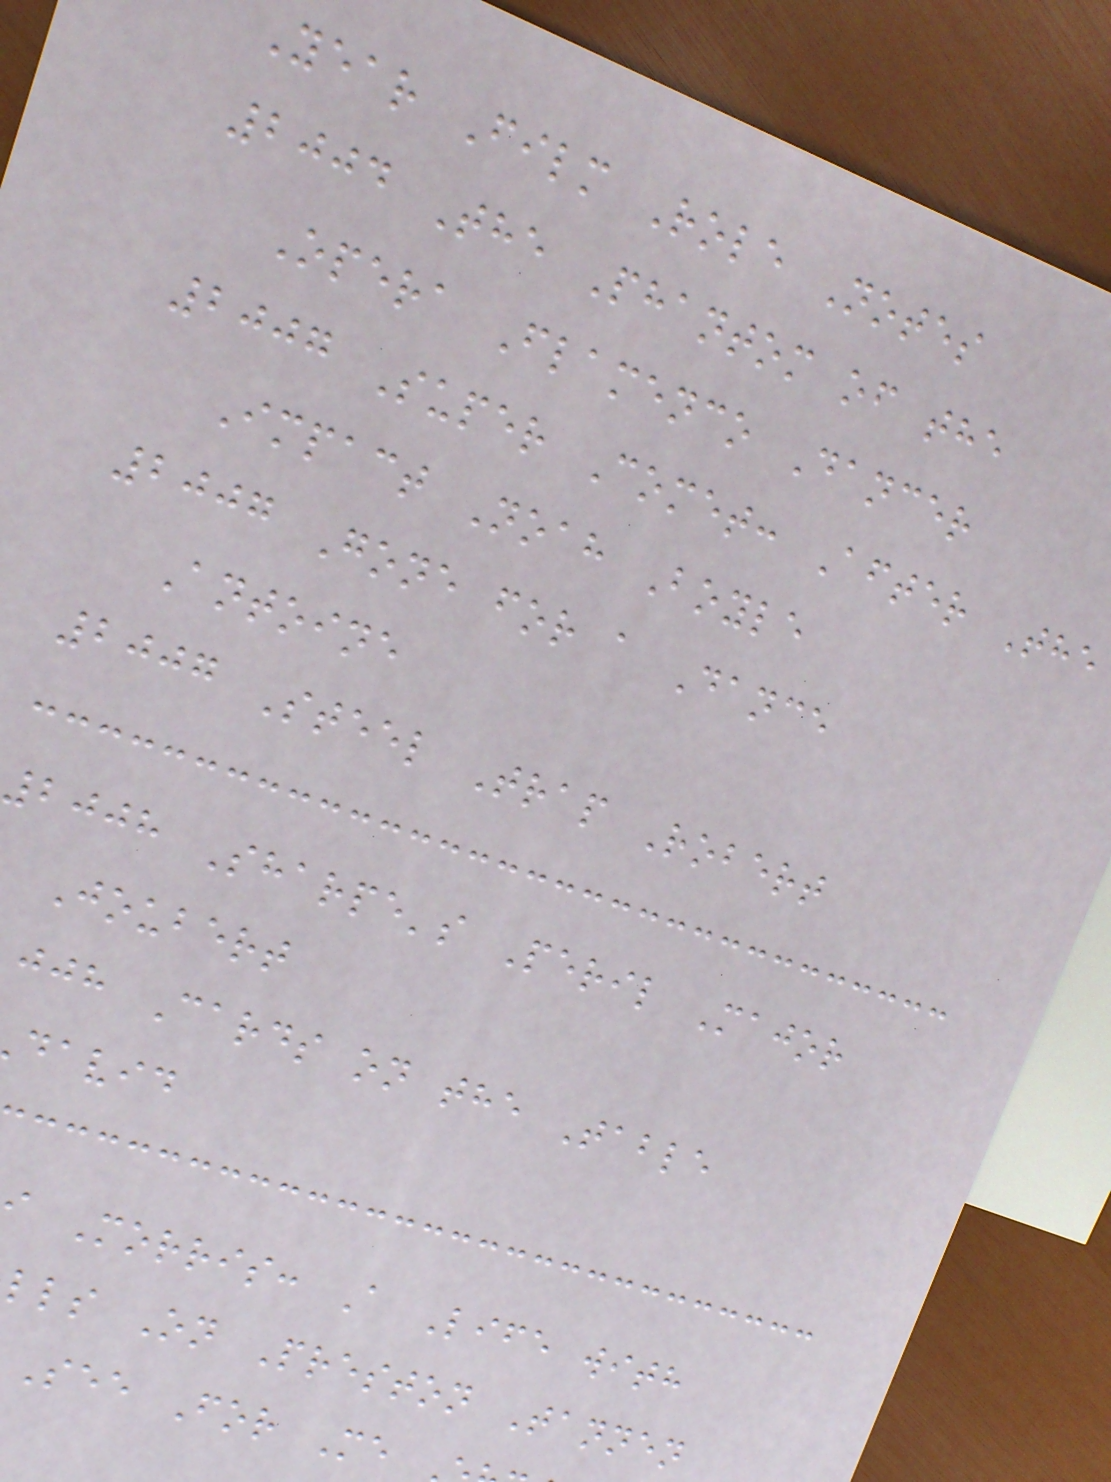Year Film Role Notes
2004 The Phantom of the
Opera Flamenco Dancer
2007 Super Comet: After The
Impact Noah Boyle
2007 Gone for a Dance
Antoine
2007 Steel Trap Robert
2008 Sharpe's Peril Major
Joubert
jjh Cards on the Table
david
Morris: A Life with
lls On Preston Tannen
See For Me
